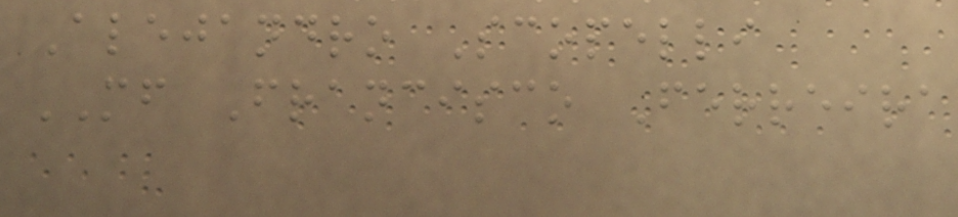Alejandro Scopelli
MF Francisco Ferreira
